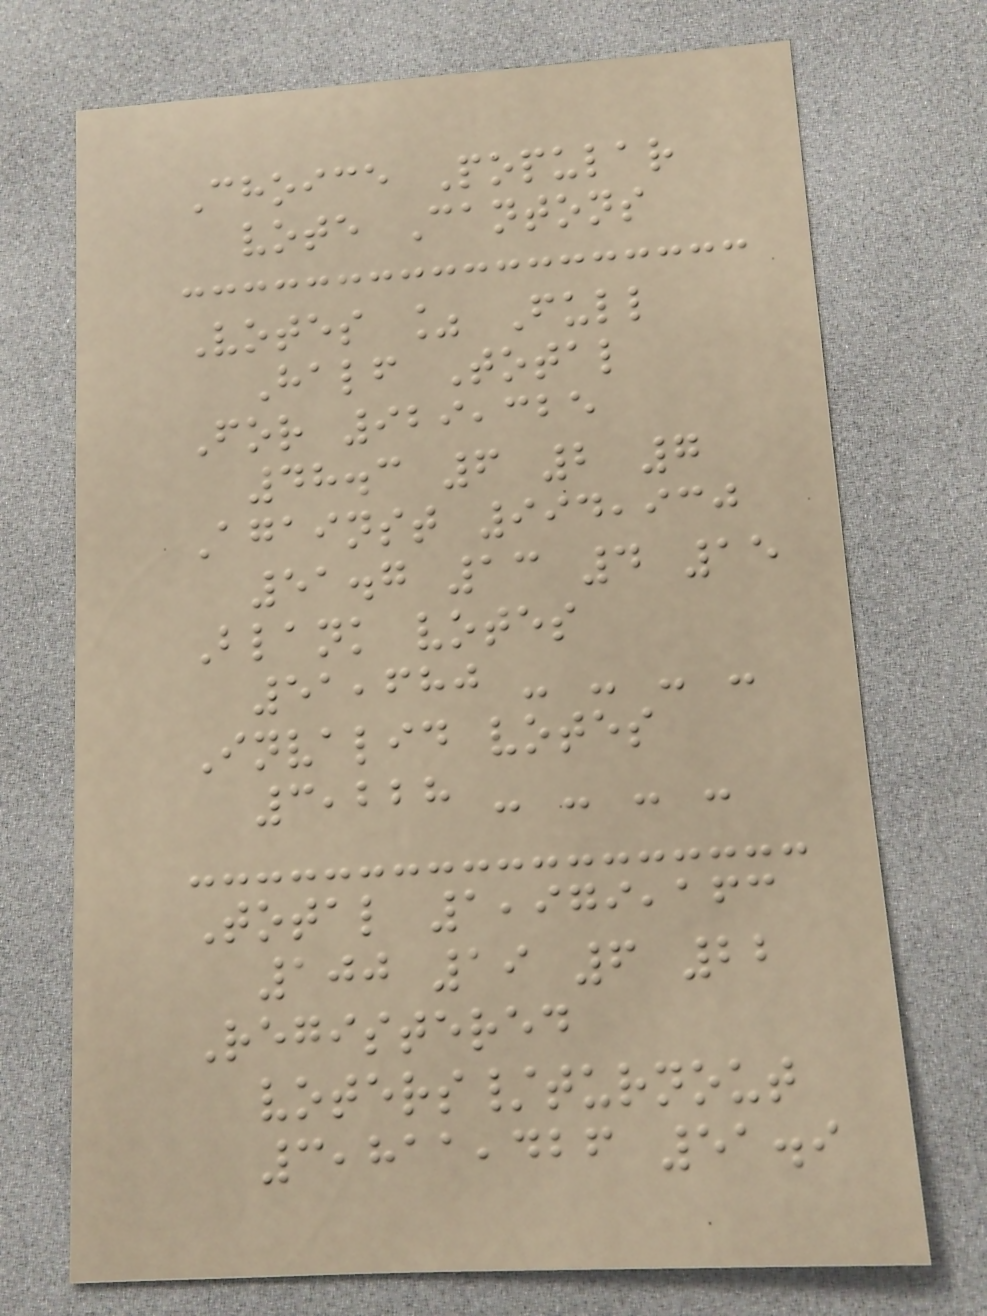Choice Popular
vote Cantons
Votes % Full
Half Total
For 929,325
48.3 6 2 7
Against 994,930
51.7 13 4 15
Blank votes
51,680 - - - -
Invalid votes
3,228 - - - -
Total 1,979,163
100 19 6 22
Registered
voters/turnout
3,811,426 51.9
